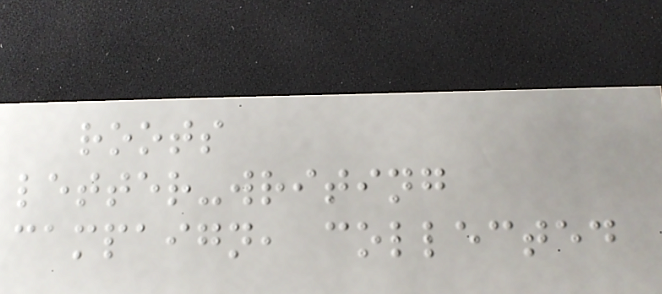roots
letter-writing
campaign, collected
